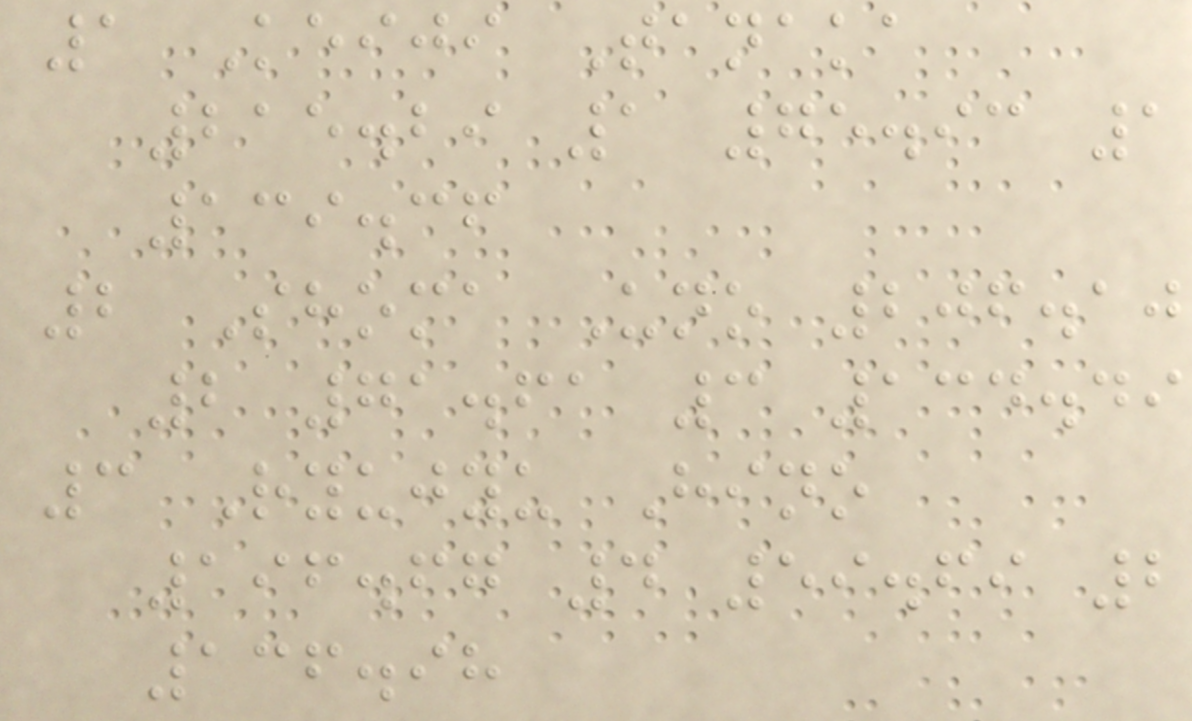1 Keiji Tanaka
215.29 1 75.93 1
139.36
2 Shoma Uno 206.10
2 71.61 3 134.49
3 Ryujyu Hino
196.67 4 59.69 2
136.98
